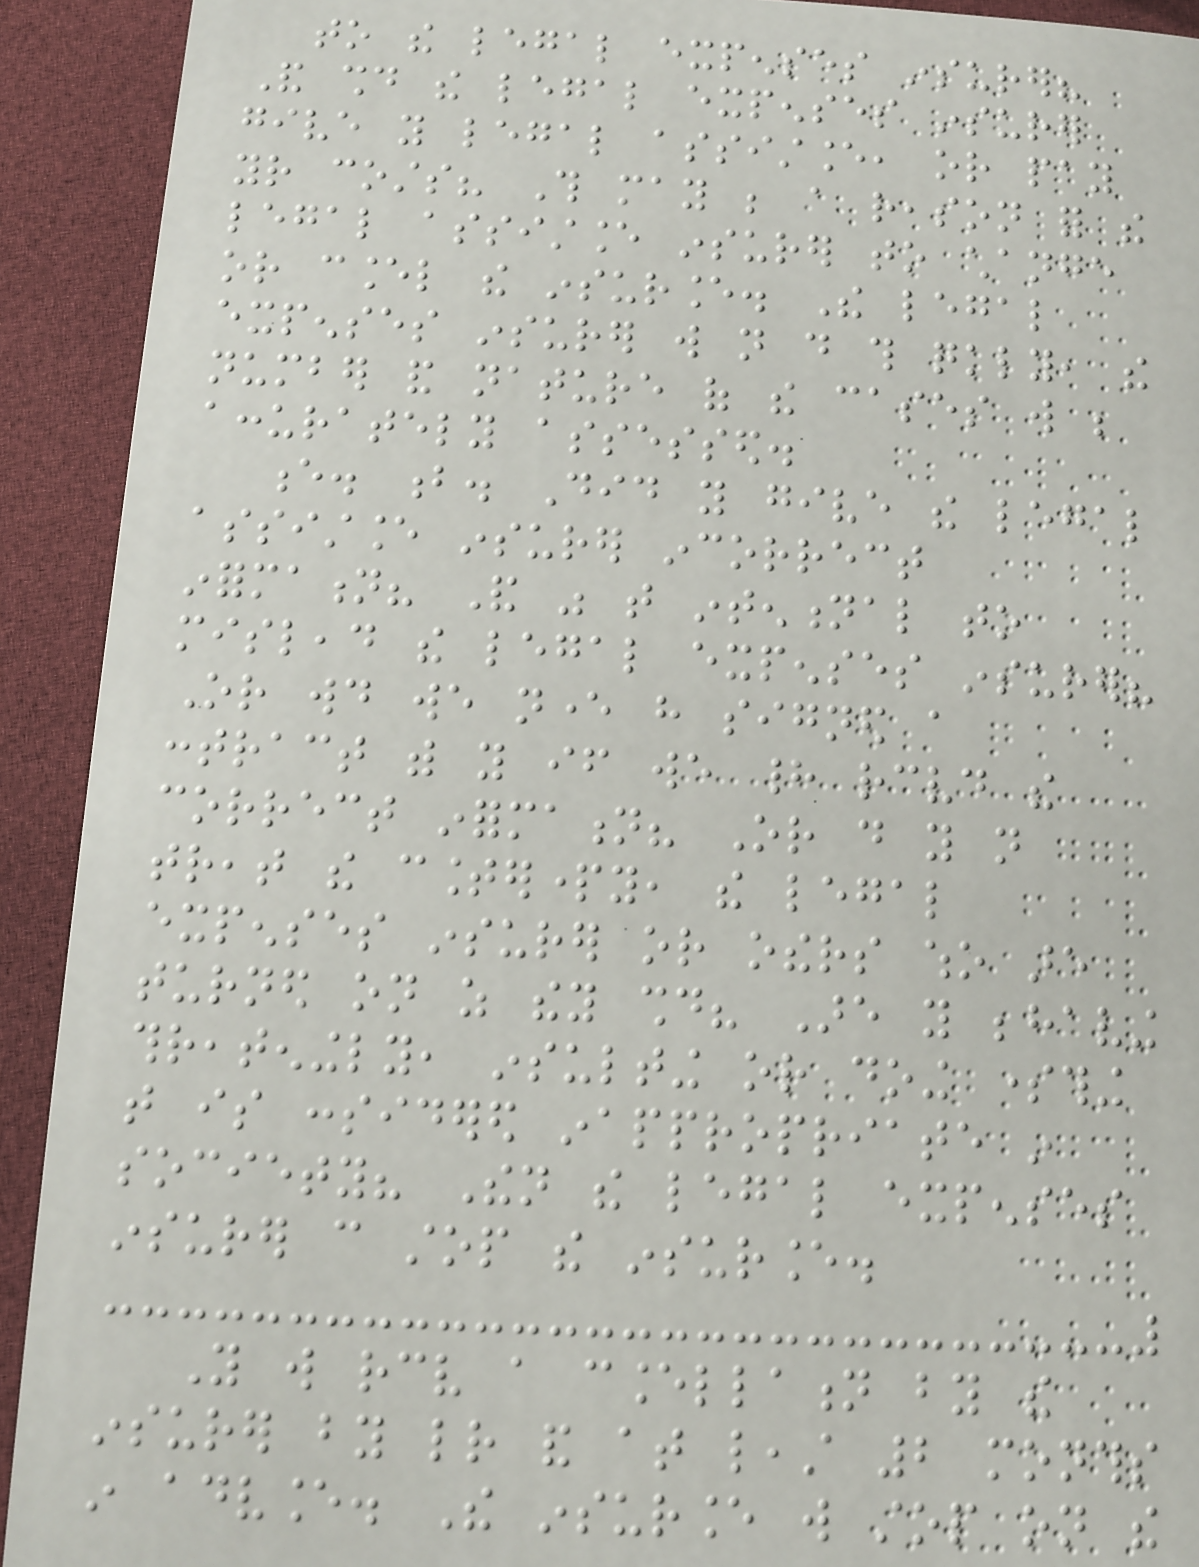to the legal expenses insurer?
And should the legal expenses insurer
give you legal assistance, or pay
your costs? This may be a reason for the
legal assistance insurer to change
or cancel the insurance. The legal
expenses insurer will not do this quickly, the
number and nature of the cases will be
accurately assessed.
e. b. Did you give the legal
assistance insurer incorrect
information? And was that intentional to
mislead the legal expenses insurer?
Or would we never have signed a
contract with you if we had received the
correct information? Or do you not
treat the counterparty, the legal
expenses insurer or others who are
turned on as they should? Are you behaving
threateningly, insulting or doing something
that is considered inappropriate in
society? Then the legal expenses
insurer can stop the insurance.
You will receive a cancellation by the
insurer by letter and at least 2 months
in advance. The insurance will stop on the
